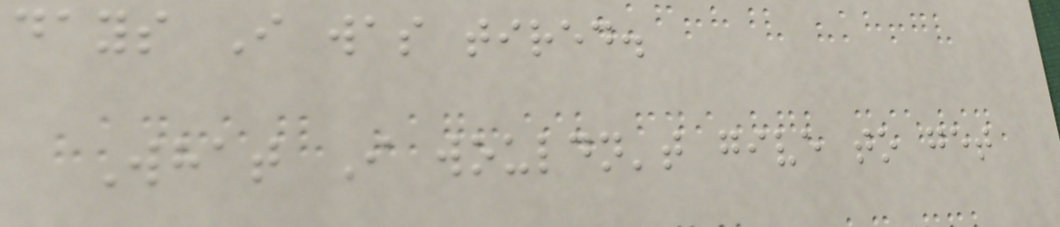days I was tired.
What I wouldn't give to get
